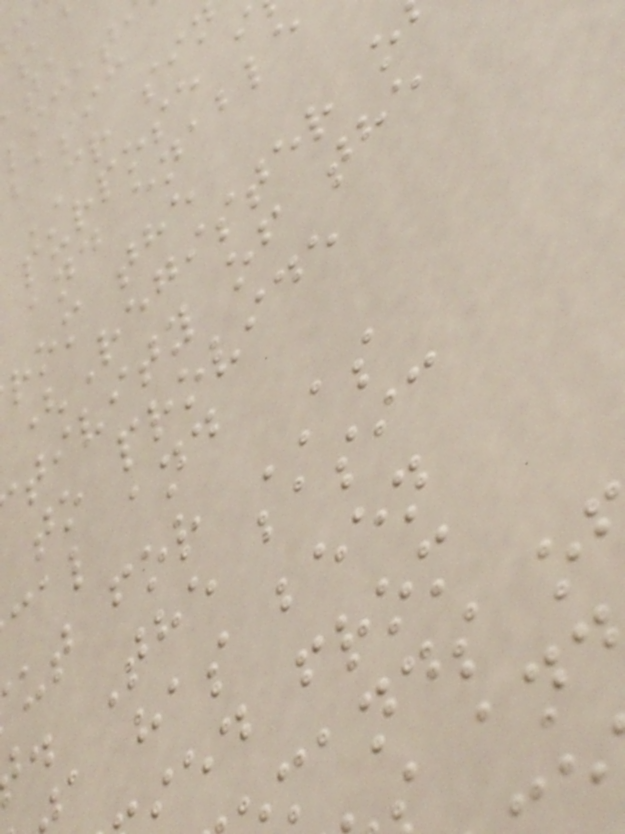CR si
purpose i
and enable
rom the
(Register o
tivity of the
to provide
cal and
ut for AS
. The basic
a has been
ed from
